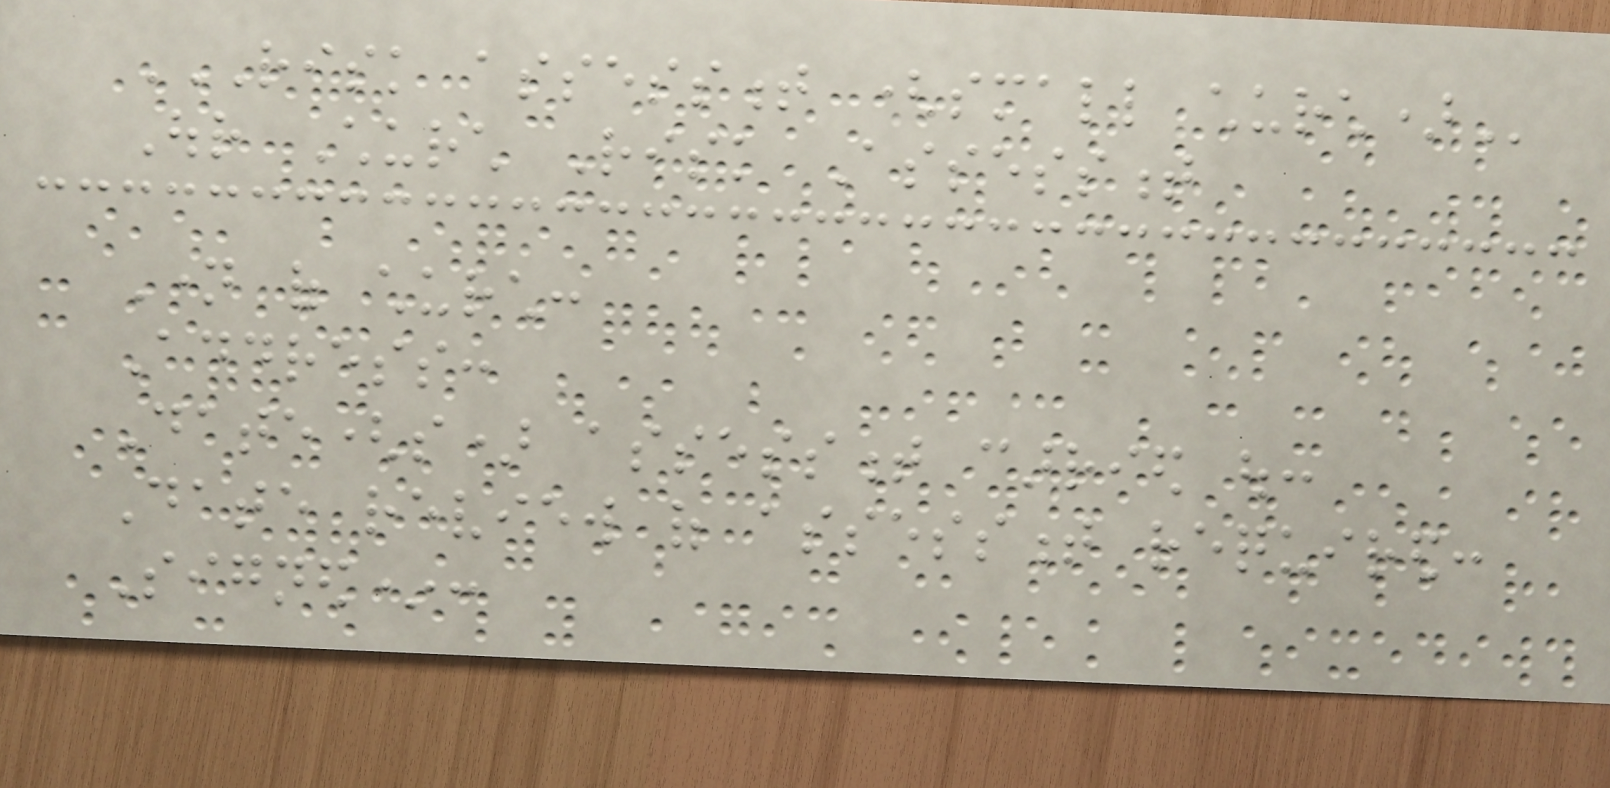RISK ASSESSMENT (SMALL CHURCH)
Our Church Risk Assessment
Name of church:
Address:
Date(s) assessment carried out:
Date review of assessment required:
Signed*:
